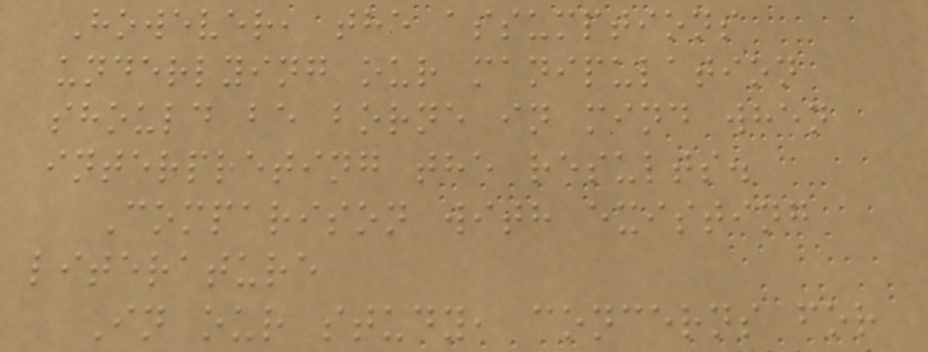However, the assumptions
underlying our manipulation
should be borne in mind when
interpreting the results.
Comparison with existing
literature
In our study, concerns for
